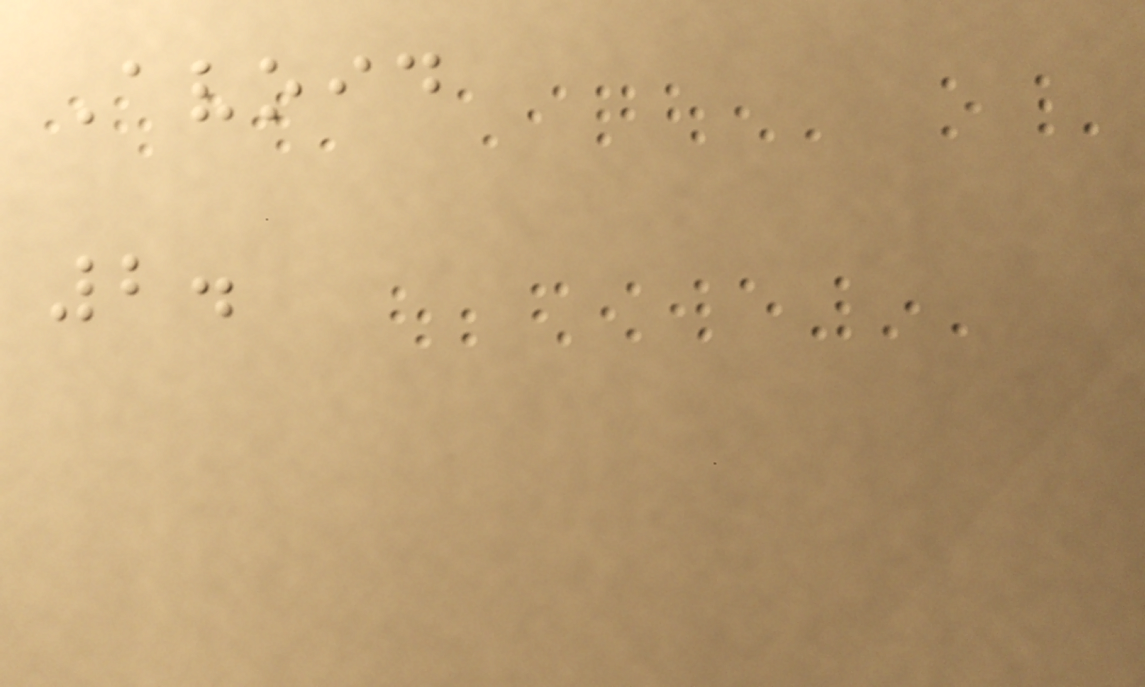Avoid
2.
